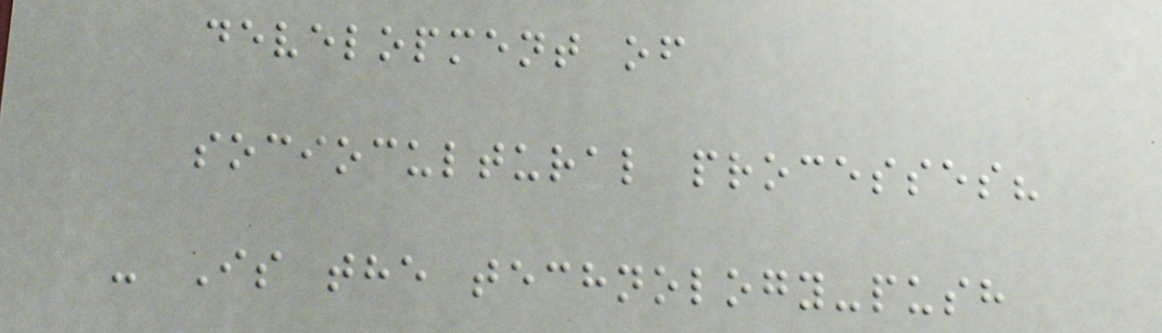development of
sociocultural processes?
- Is the technology-push
